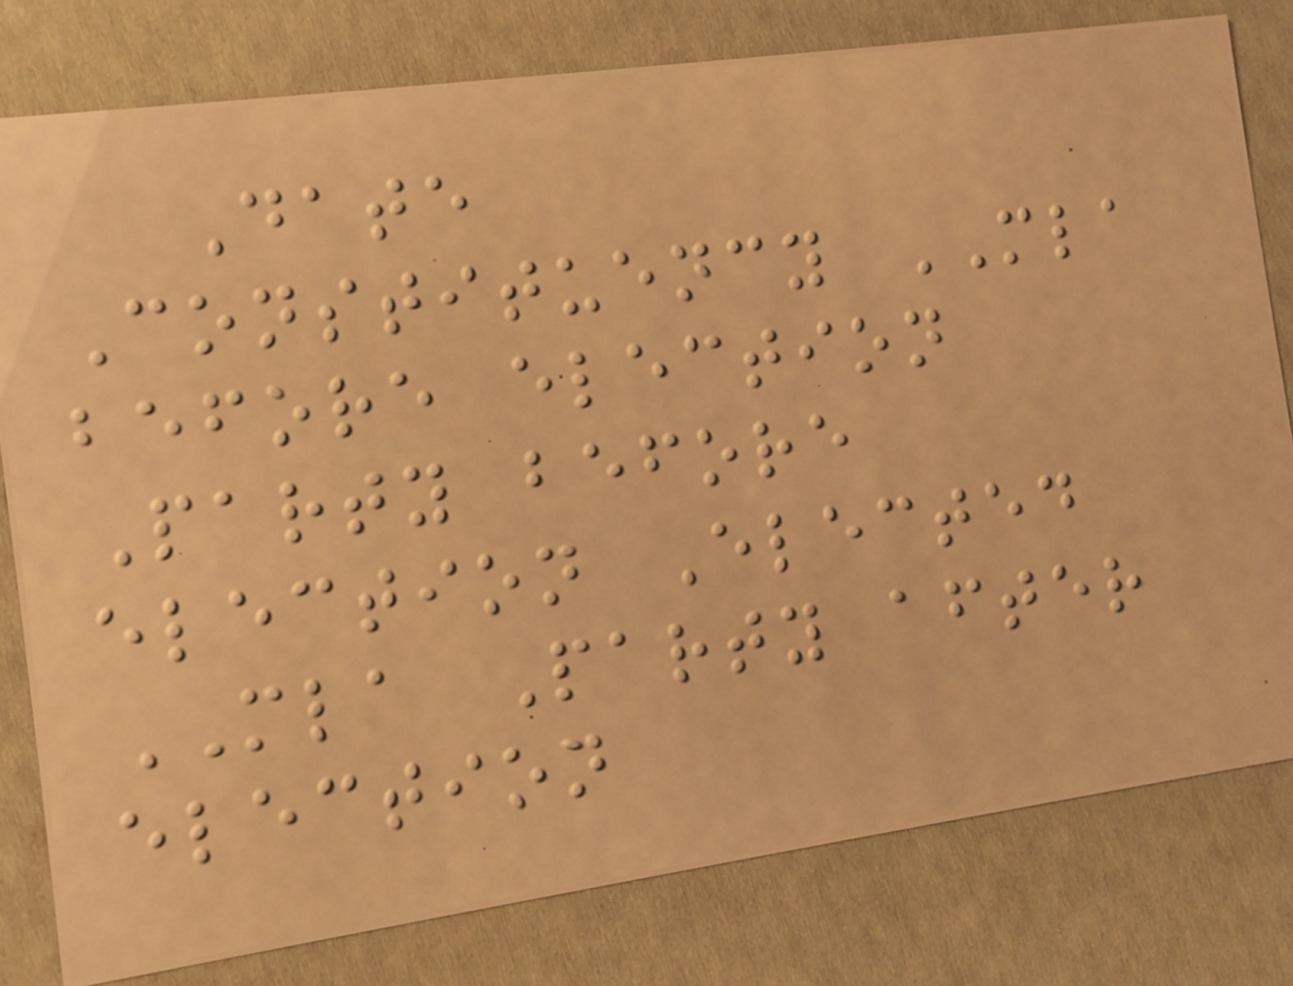Date
Constituency MLA
before election
Party before
election Elected
MLA Party after
election
